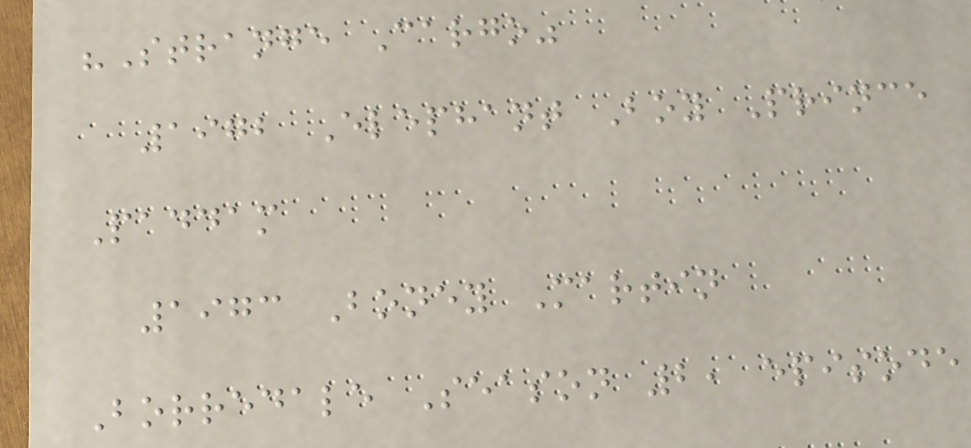"Strange Cargo"
1972 Elephant Boy Prince
Paddam
1973 Boney Martin
Borredale Season 2, episode
